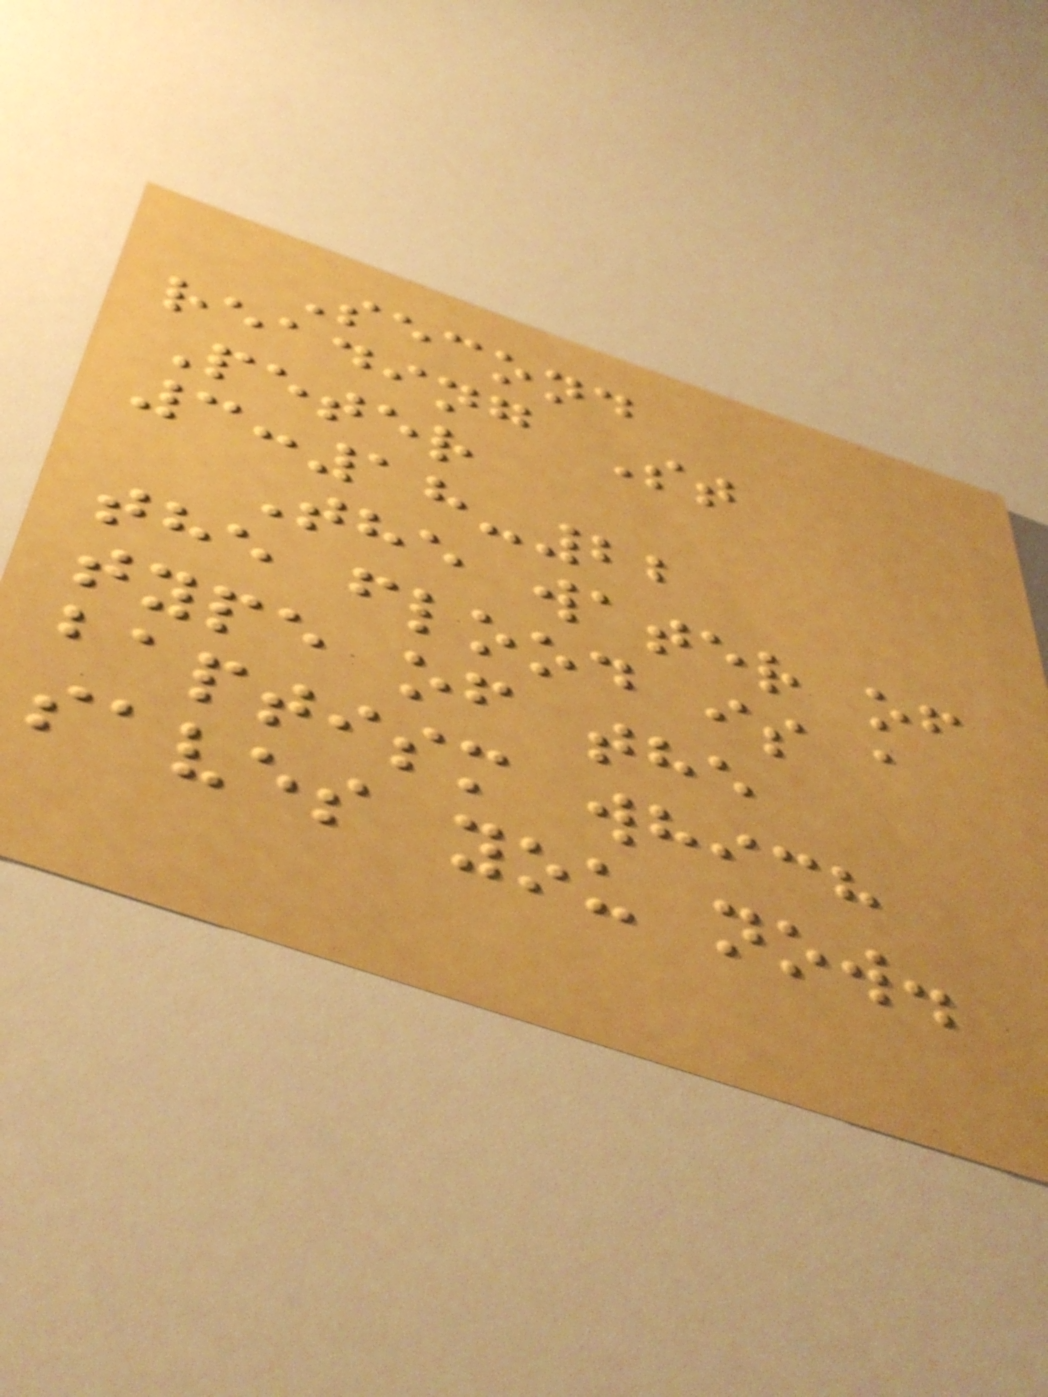Second
reading St
Peter
3:18-22
The water of
the flood is a
type of the
baptism which
saves you now.
